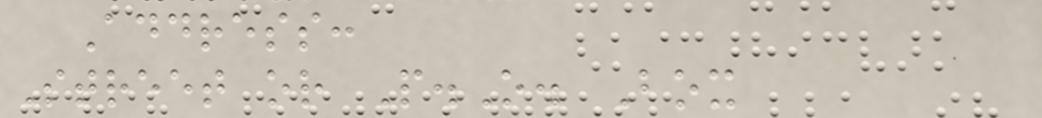Address:
Street or P.O. Box
